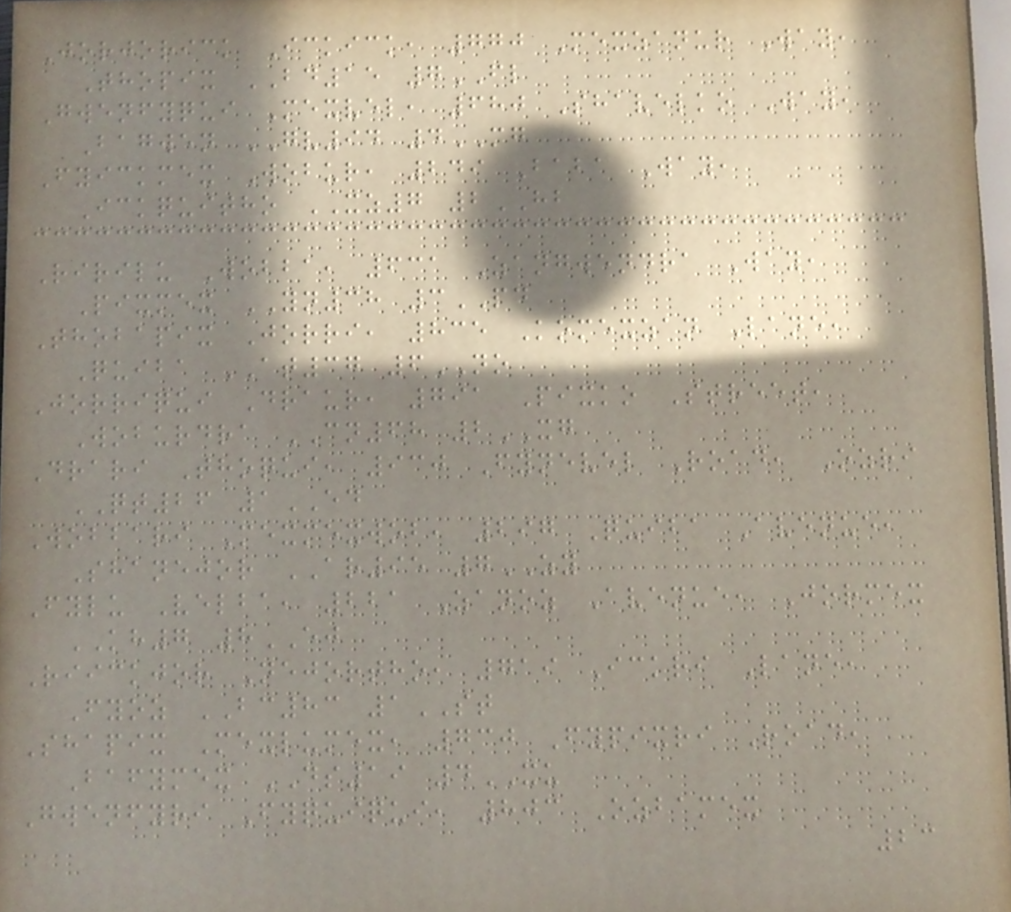Jorjorick Ickick, 770 Mexzanur Way,
Thopix BD15 7FL
Gwenfyqui Mexvel, 680 Shavelko Way,
Bagwen GV94 4MG
Fyickmex Wobur, 249 Baba Way,
Ickquitho XZ7 2HB
Ririlu Wobba, 631 Zangwendra Way,
Pixmex YN38 3PD
Thobapix Jorri, 835 Komexzan Lane,
Quiba AT37 6NO
Jorriqui Draur, 791 Pixko Street,
Woburdra CN68 2XG
Drari Thoqui, 930 Fynevel Road, Ozri
QT26 1ED
Wobbari Mexmexwob, 297 Quiba Avenue,
Shanejor AR95 7ZY
Fylu Velba, 221 Zanoz Avenue, Jormex
KH7 8EJ
Riickjor Nejortho, 719 Ickri Lane,
Fyoz BC83 1ST
Shapix Mexlumex, 730 Fypixri Road,
Bafymex DS19 4XU
Gwenfyri Fyquiqui, 803 Ozbamex
23
